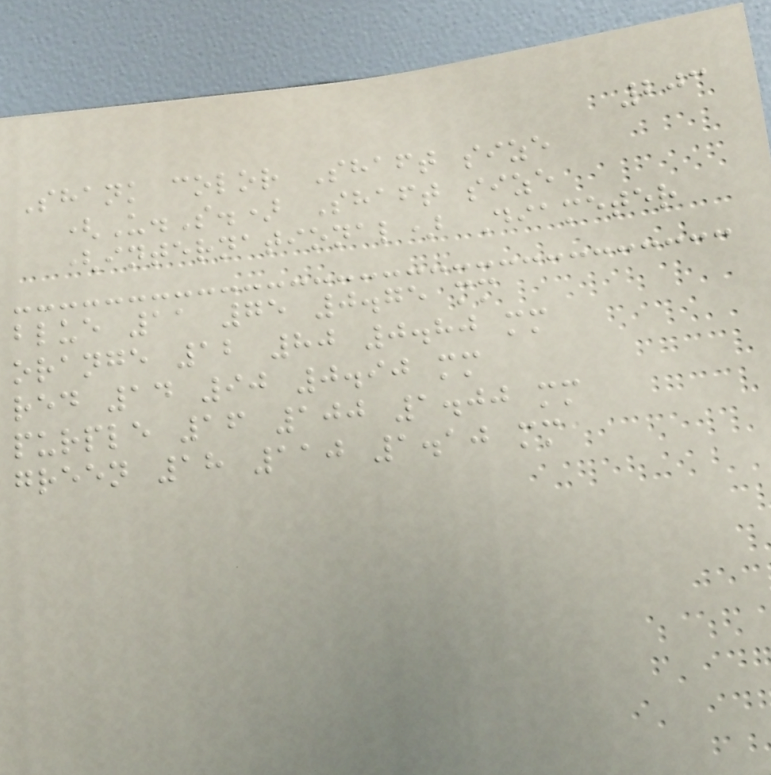203
Shank color Shaft size
(U.S.) Shaft size
(international) Diameter
blue 11 75 0.75 mm
orange 12 80 0.80 mm
red 14 90 0.90 mm
purple 16 100 1.00 mm
green 18 110 1.10 mm
